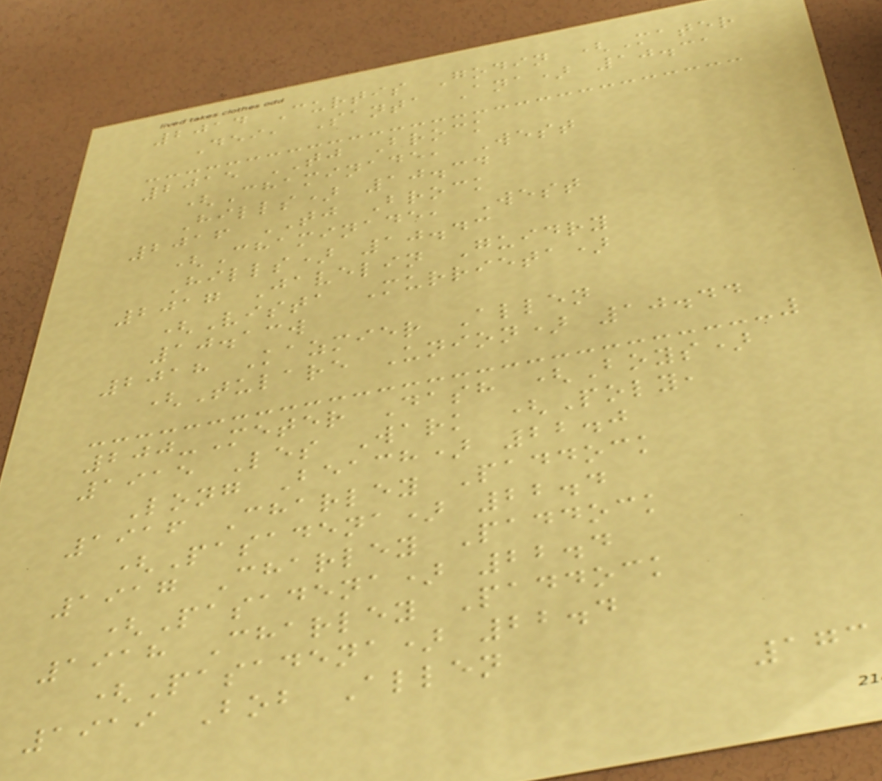2014 Curtis Godin (Mater
Dei, Santa Ana) 10.31
2015 TJ Brock
(Chaminade, West
Hills) 10.34
2016 TJ Brock
(Chaminade, West
Hills) 10.43
2017 Javelin Guidry
(Vista Murrieta)
10.13w
2018 Kazmier Allen
(Tulare Union) 10.44
200-Meter Dash (Boys)
1915 Les Wark (Poly,
Long Beach) 22.0
1916 Charley Paddock
(Pasadena) 22.4
1917 Charley Paddock
(Pasadena) 22.4
1918 Charley Paddock
(Pasadena) 22.4
1919 Bob Allen
173
